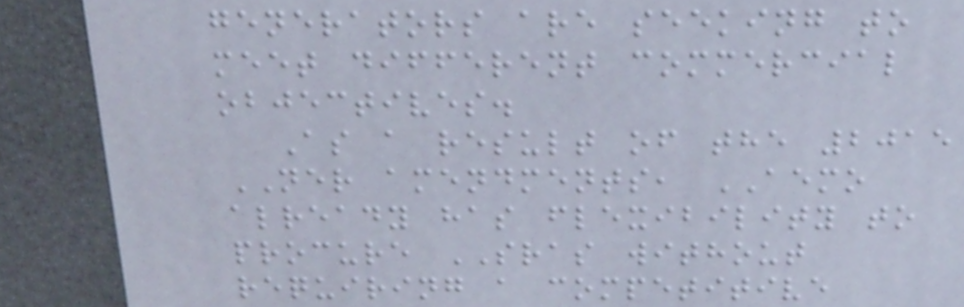generators are seeking to
meet different commercial
objectives.
As a result of the 2015
NER amendments, AEMO
already has flexibility to
procure SRAS without
requiring a competitive
